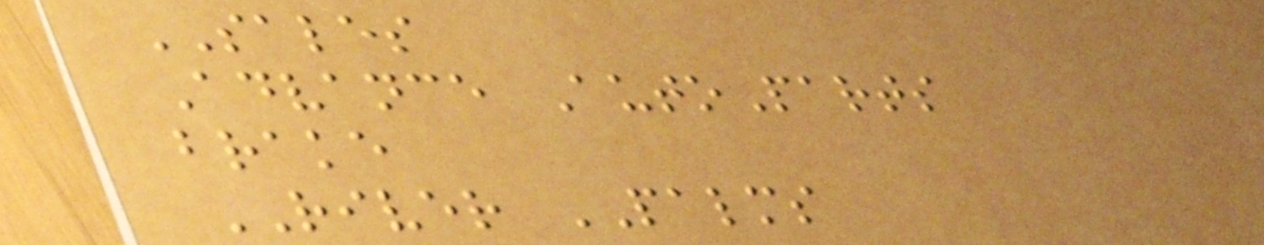SALES
Advance AutoParts
brake
RIVER PALMS
